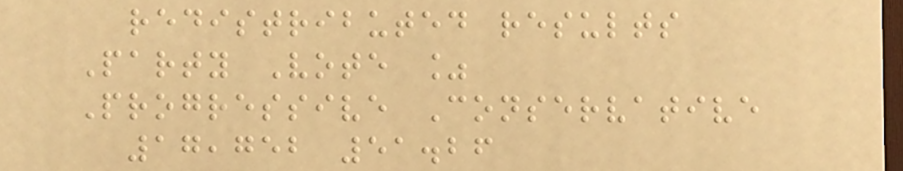redistributed results
Party Vote %
Progressive Conservative
17,752 51.26
